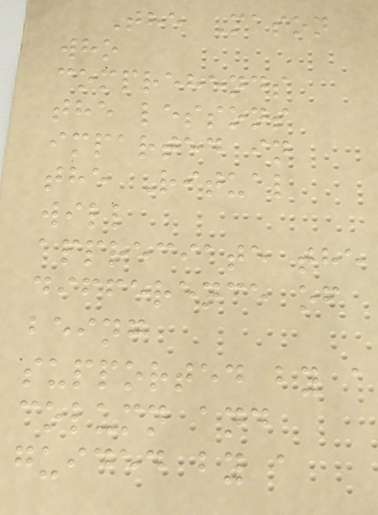The Mason
who
comprehends
the lessons
imparted in
the Ritual
will
appreciate the
difference of
being
supported by a
column and
guided by a
